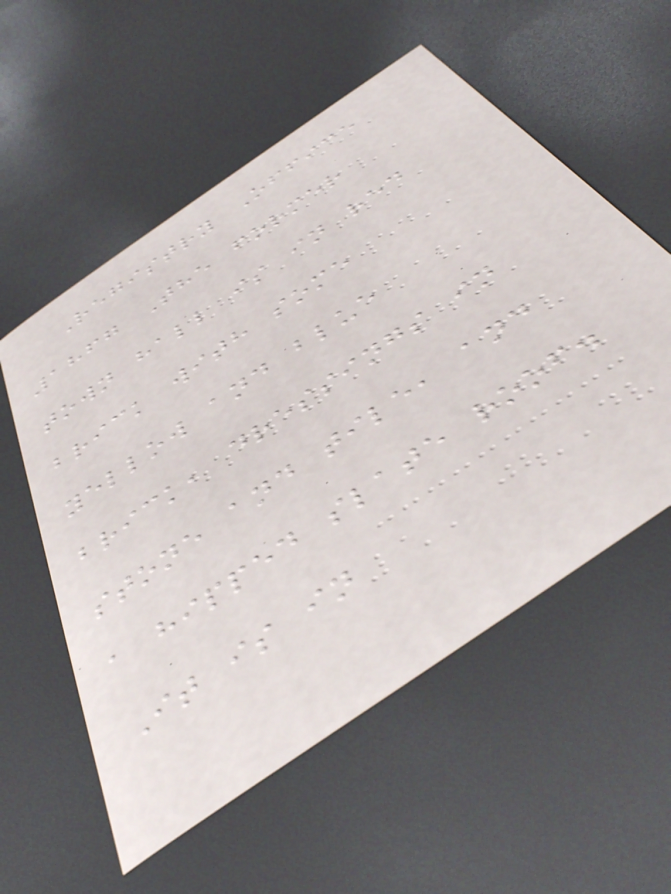Registry Office
1867 The former
town hall is in red
brick with some
yellow and blue
brick, dressings in
stone and tile, and
a hipped slate roof.
It is in
